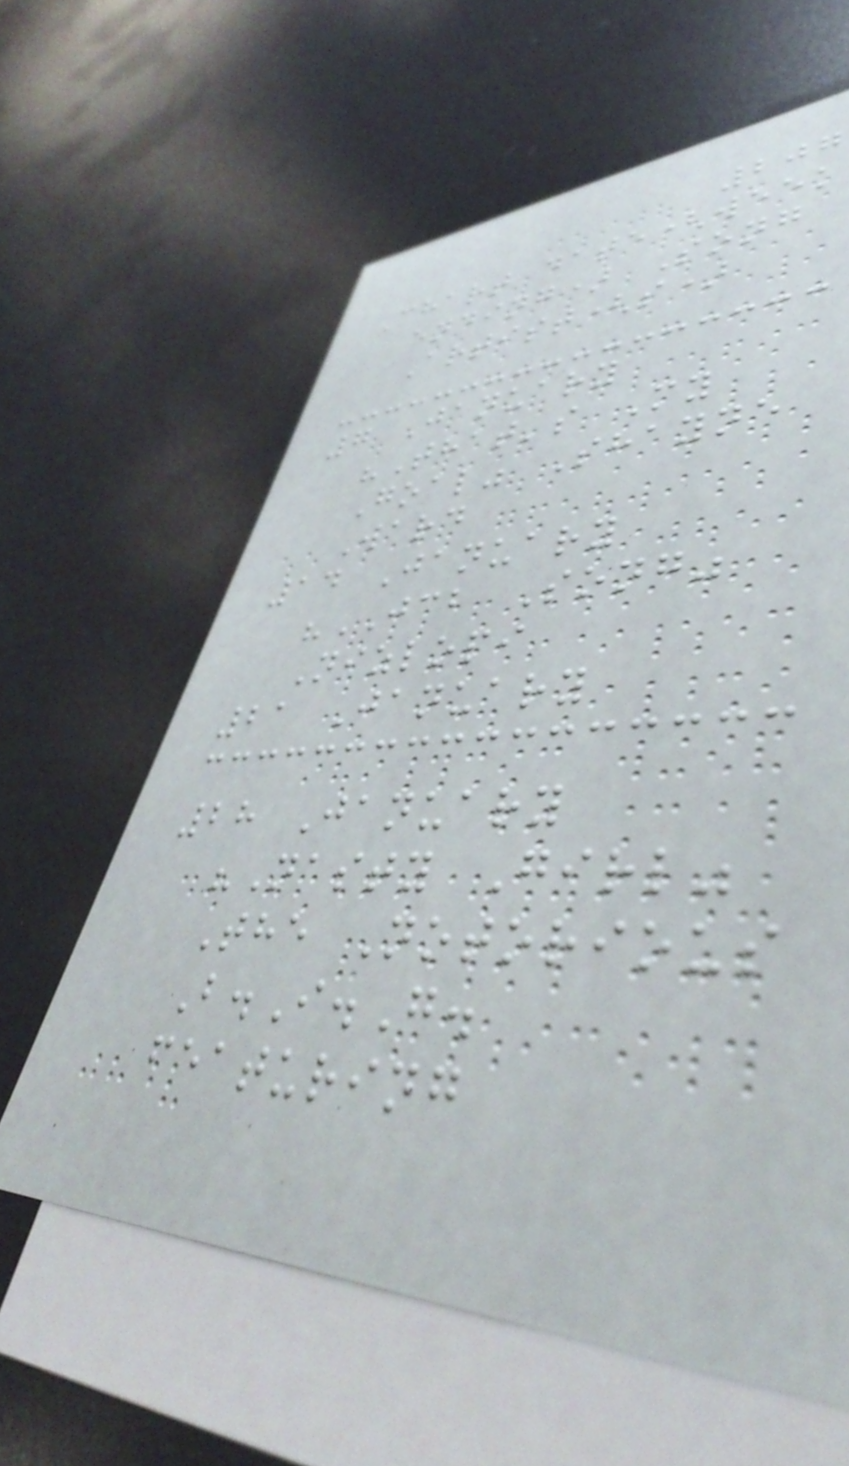207
Chart date(week
ending) Song
Artist(s)
7 January
"That's My
Goal" Shayne
Ward
14 January
"JCB Song"
Nizlopi
21 January
28 January
"Nasty Girl"
The Notorious
B.I.G.
featuring
